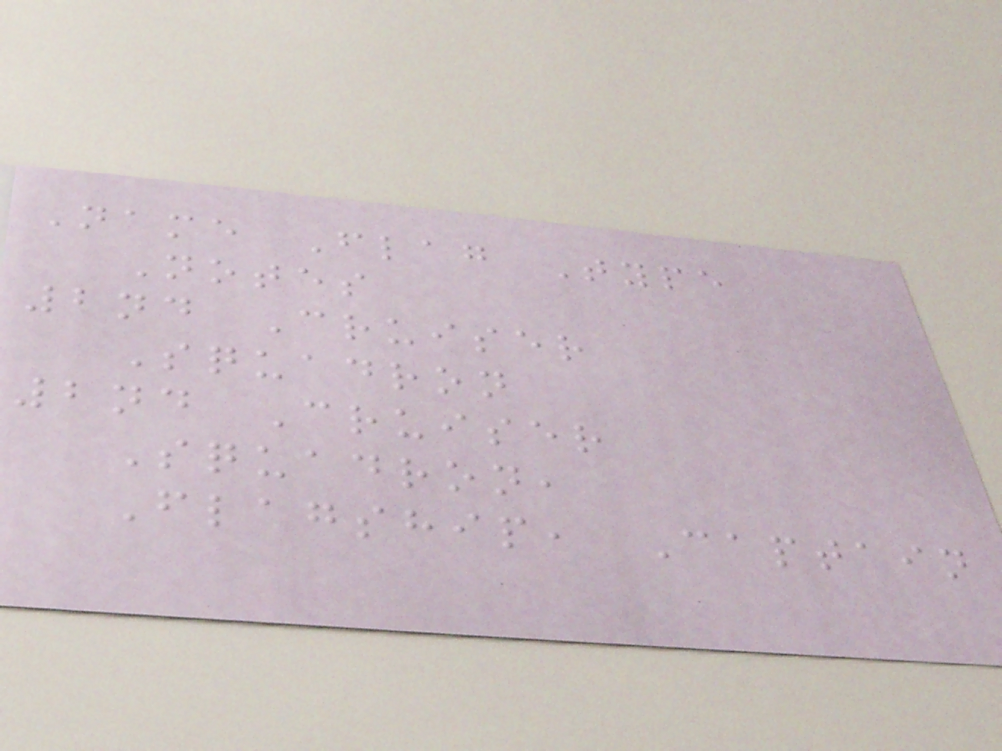Name Flag Type
Notes
2nd Cruiser
Squadron
2nd Cruiser
Squadron,
Flagship, Captain
